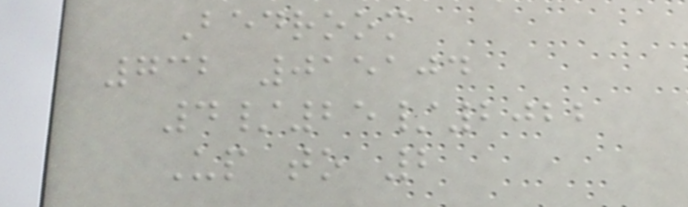Bedroom
732 015104
4/25/2022
Up to 2
